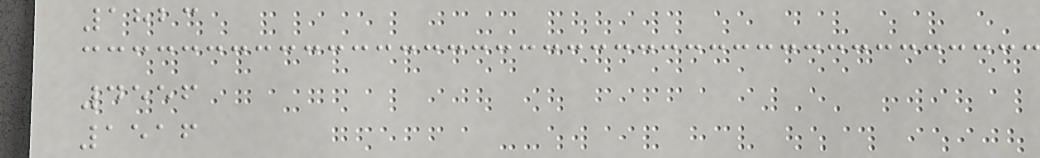1823
4556
1516
